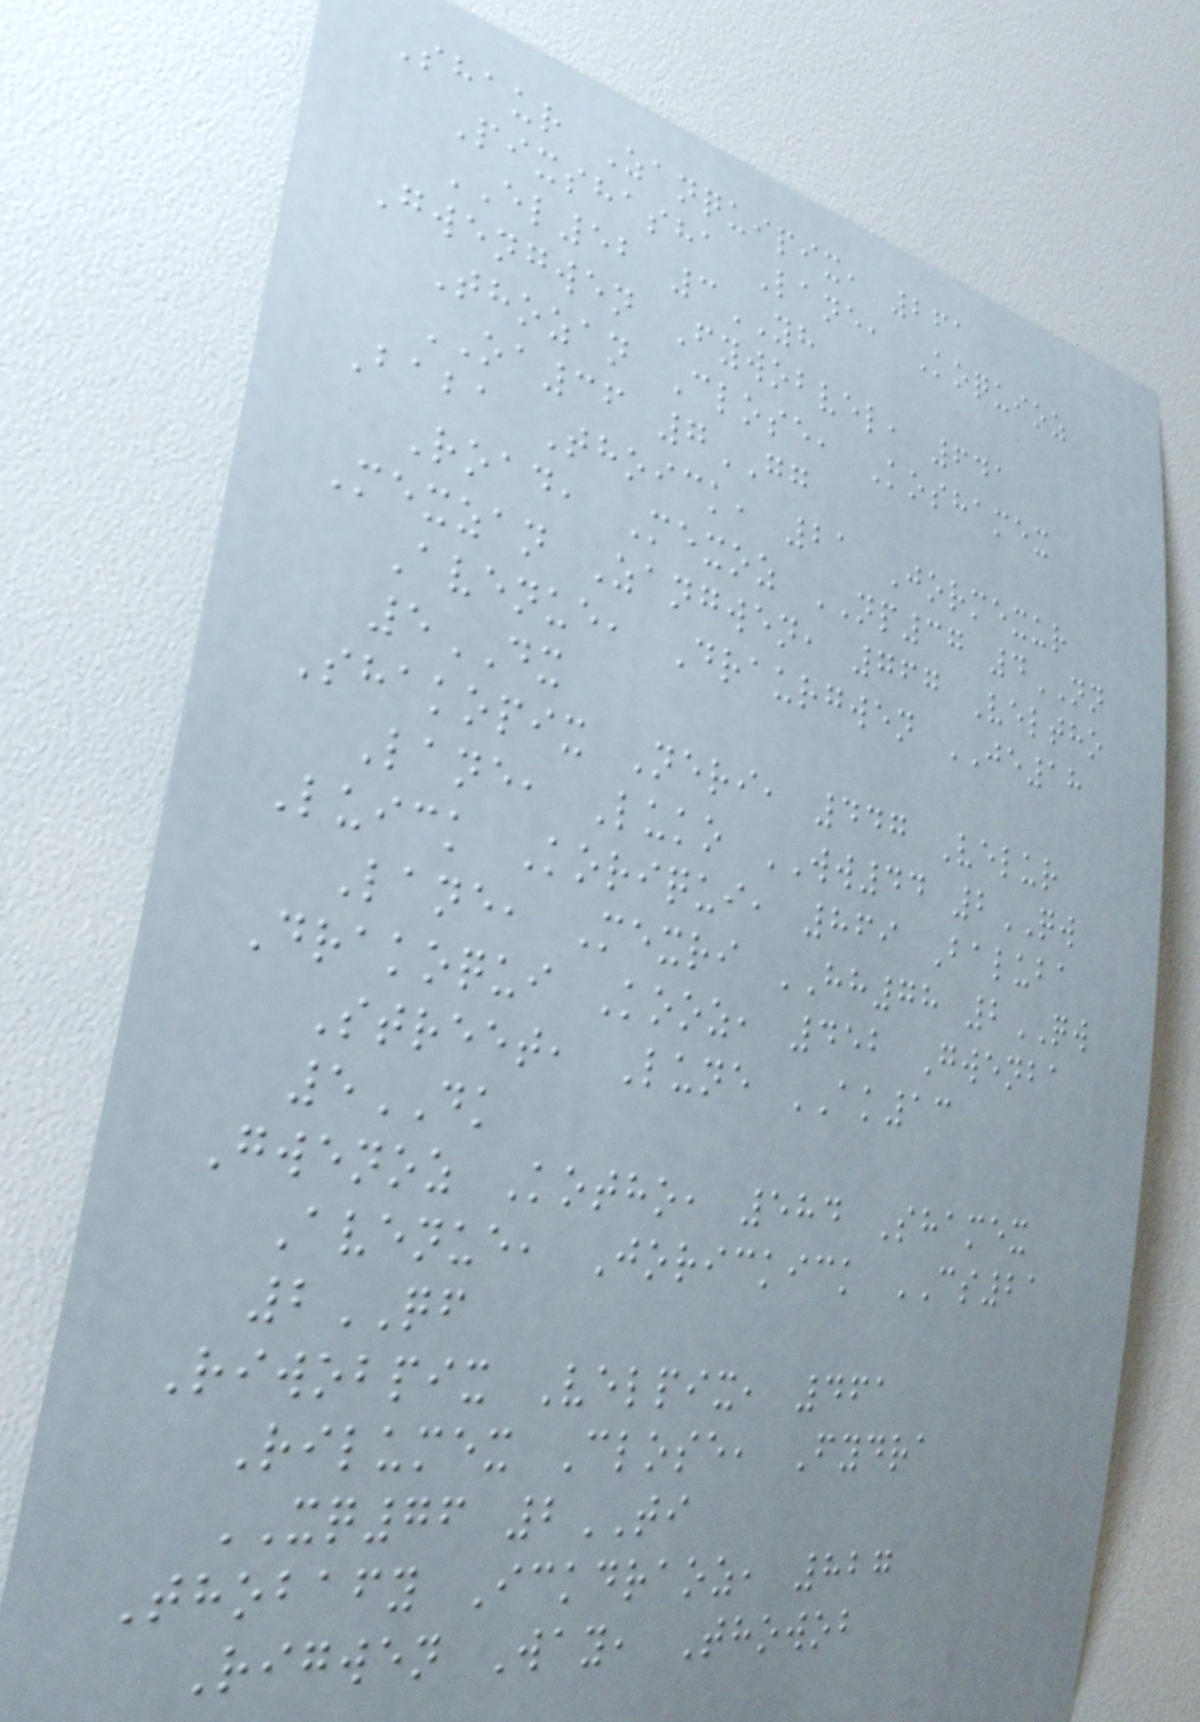Shaur Zanquipix, 261
Pixshasha Lane, Koquioz
EL52 3YH
Gwengwen Fywobvel, 641
Thozan Close, Koshamex
OA36 7GG
Baba Thoick, 21 Jormexur
Road, Mexoz NP37 4NN
Mexzan Zangwen, 767 Veltho
Avenue, Draurgwen JE18
5DX
Shakopix Neri, 447 Velur
Lane, Luko WW44 2QW
Luick Koriqui, 869 Baluba
Lane, Mexri HH78 2QW
Drakoqui Kooz, 452 Gwenba
Street, Lune AK13
5DK
Gwenoz Kotho, 584 Shamex
Avenue, Jorickick CS21
2QF
Riwobpix Velpix, 461
Rilumex Close, Fydra
XQ76 2TI
Thobafy Ickdraoz, 827
Rigwen Way, Thowob
